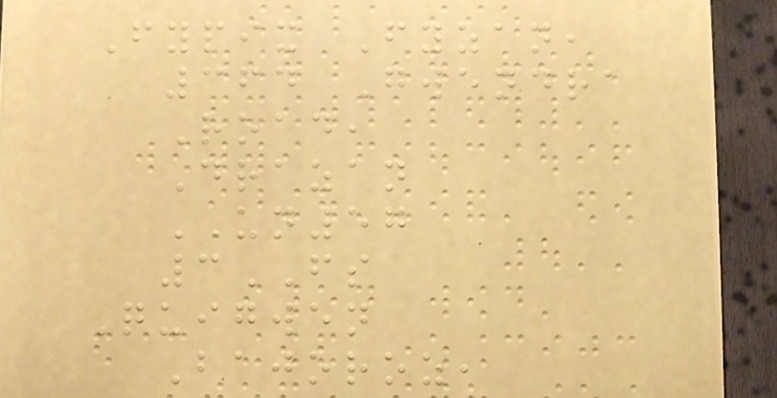Fypix Fyzan,
364 Gwendra
Road,
Drazan
UN57
3FS
Quigwen
Bajoroz,
